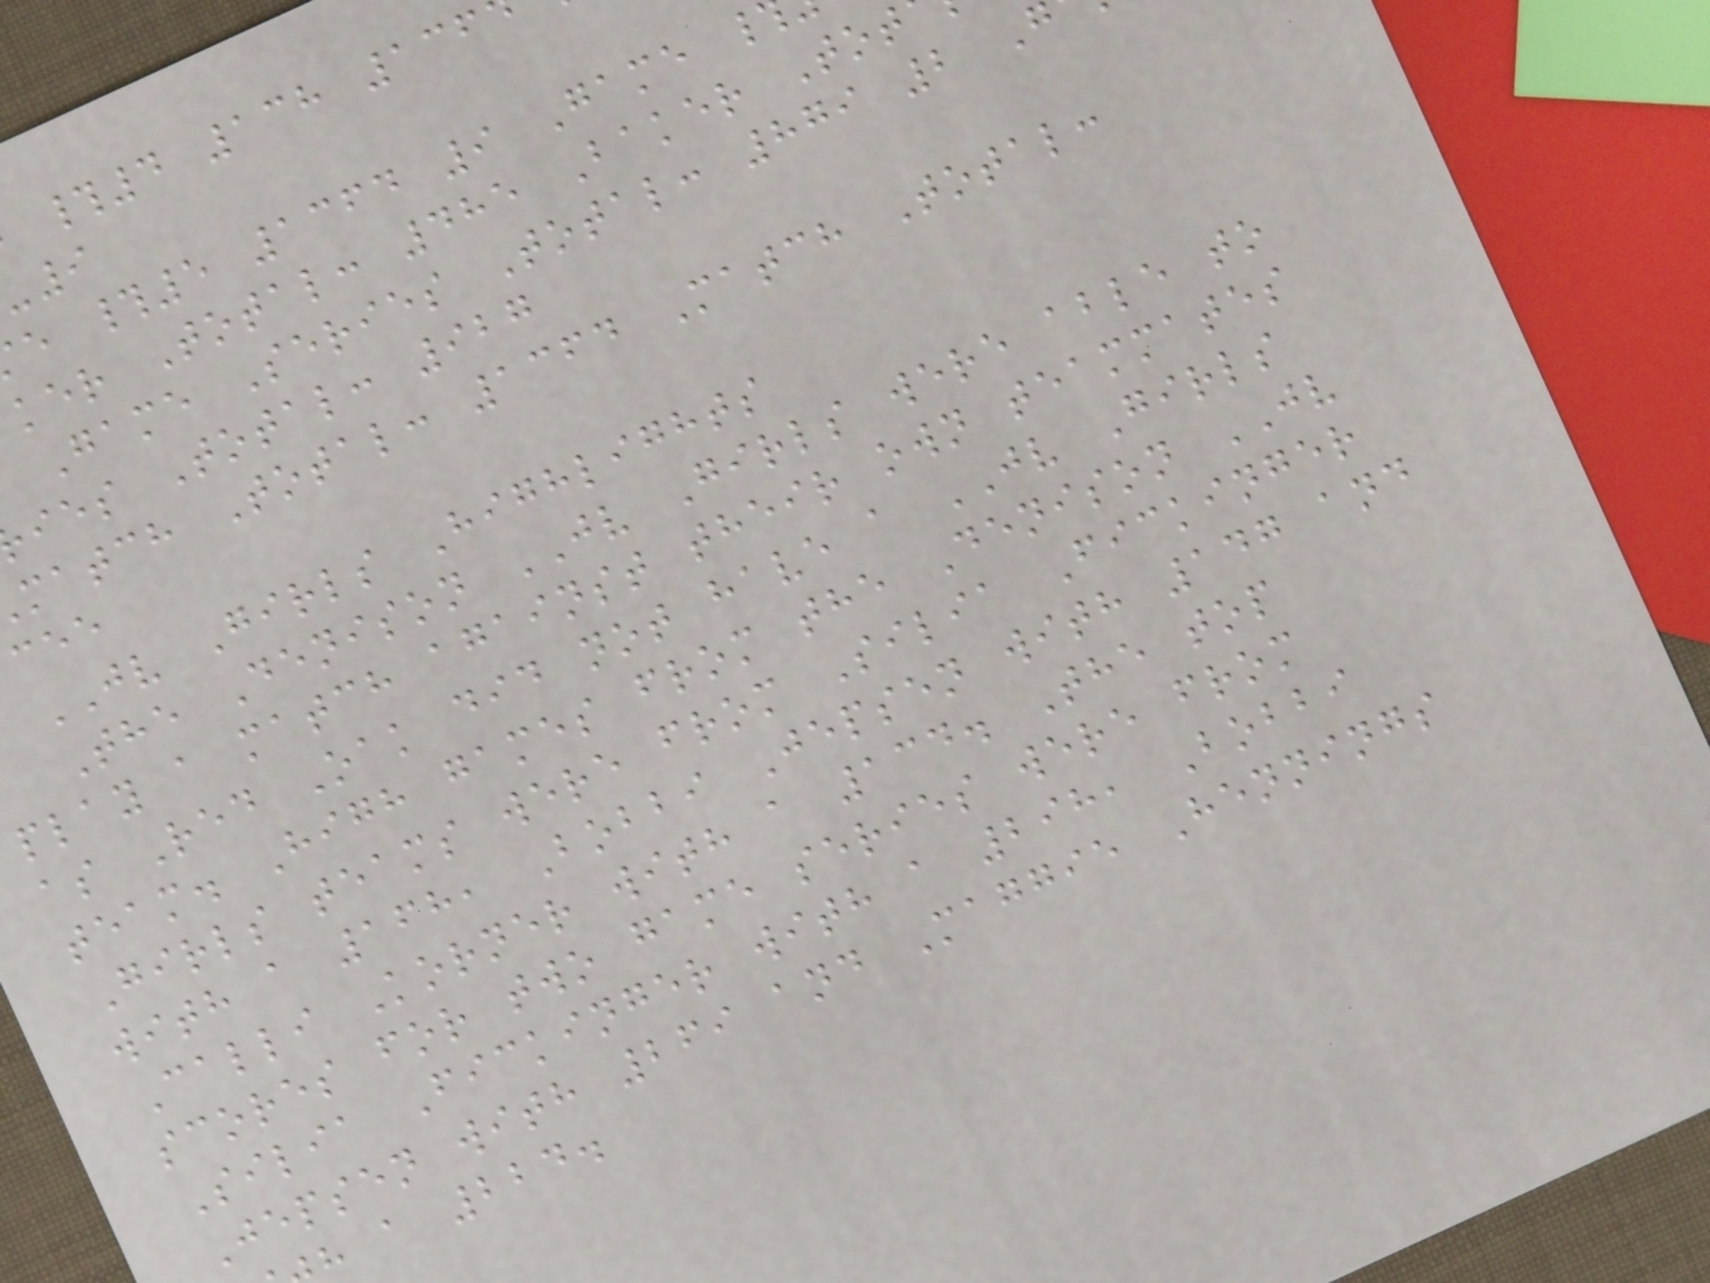#4 138 136
e #5 1364 9 Game
ker Total: 485 Baker Tot
Game Series Total: 879 2 G
ies Total: 927
match Total: 1364 Match Total:
JV Girls Highlights
The Denison JV Girls were able to
play a match against their own teammates
as Red Oak did not have a JV Girls
team. High games from the Denison JV
Girls teams were from Silia Fickinger
with a 168, Bobbi Jepsen with 147 and
Calli Korner with a 134. The top
scores for two game series were from
Silia Fickinger with a 298, Bobbi
Jepsen with 269 and Maggie Hennings
h a 224.
